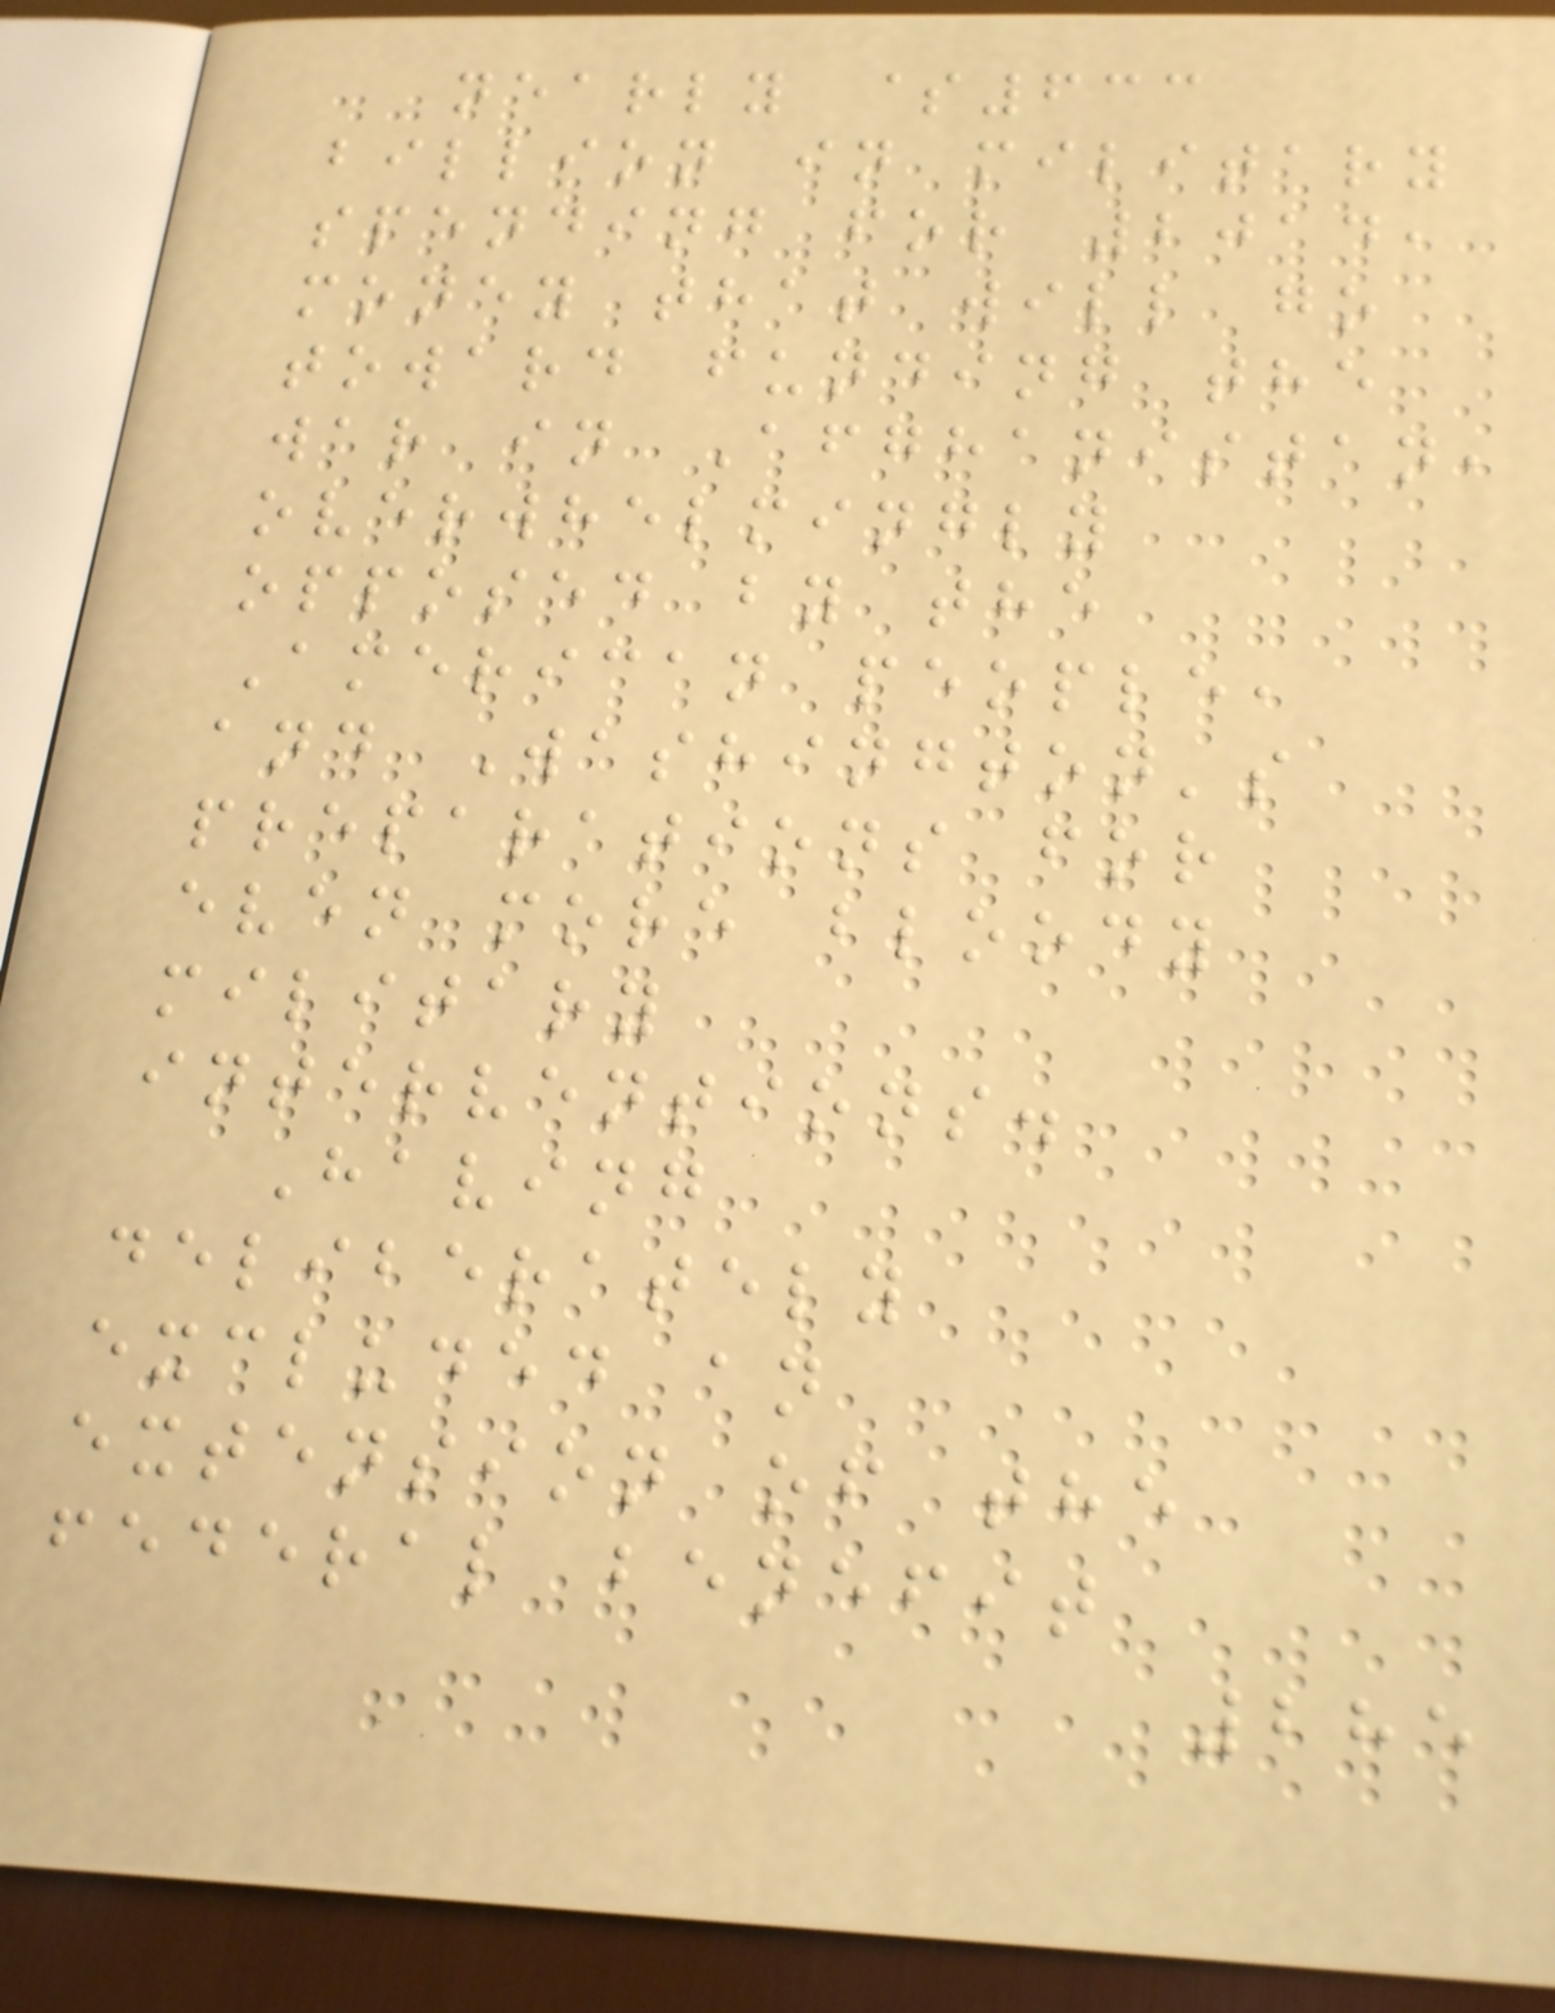nearly $633
billion in military
spending for 2014,
money that will go
toward funding the
war in Afghanistan,
overwhelmingly
opposed by the
American people,
and Washington's
preparations for
even more bloody
military
interventions.
Having
deliberately
excluded an
extension of the
federal benefit
285
